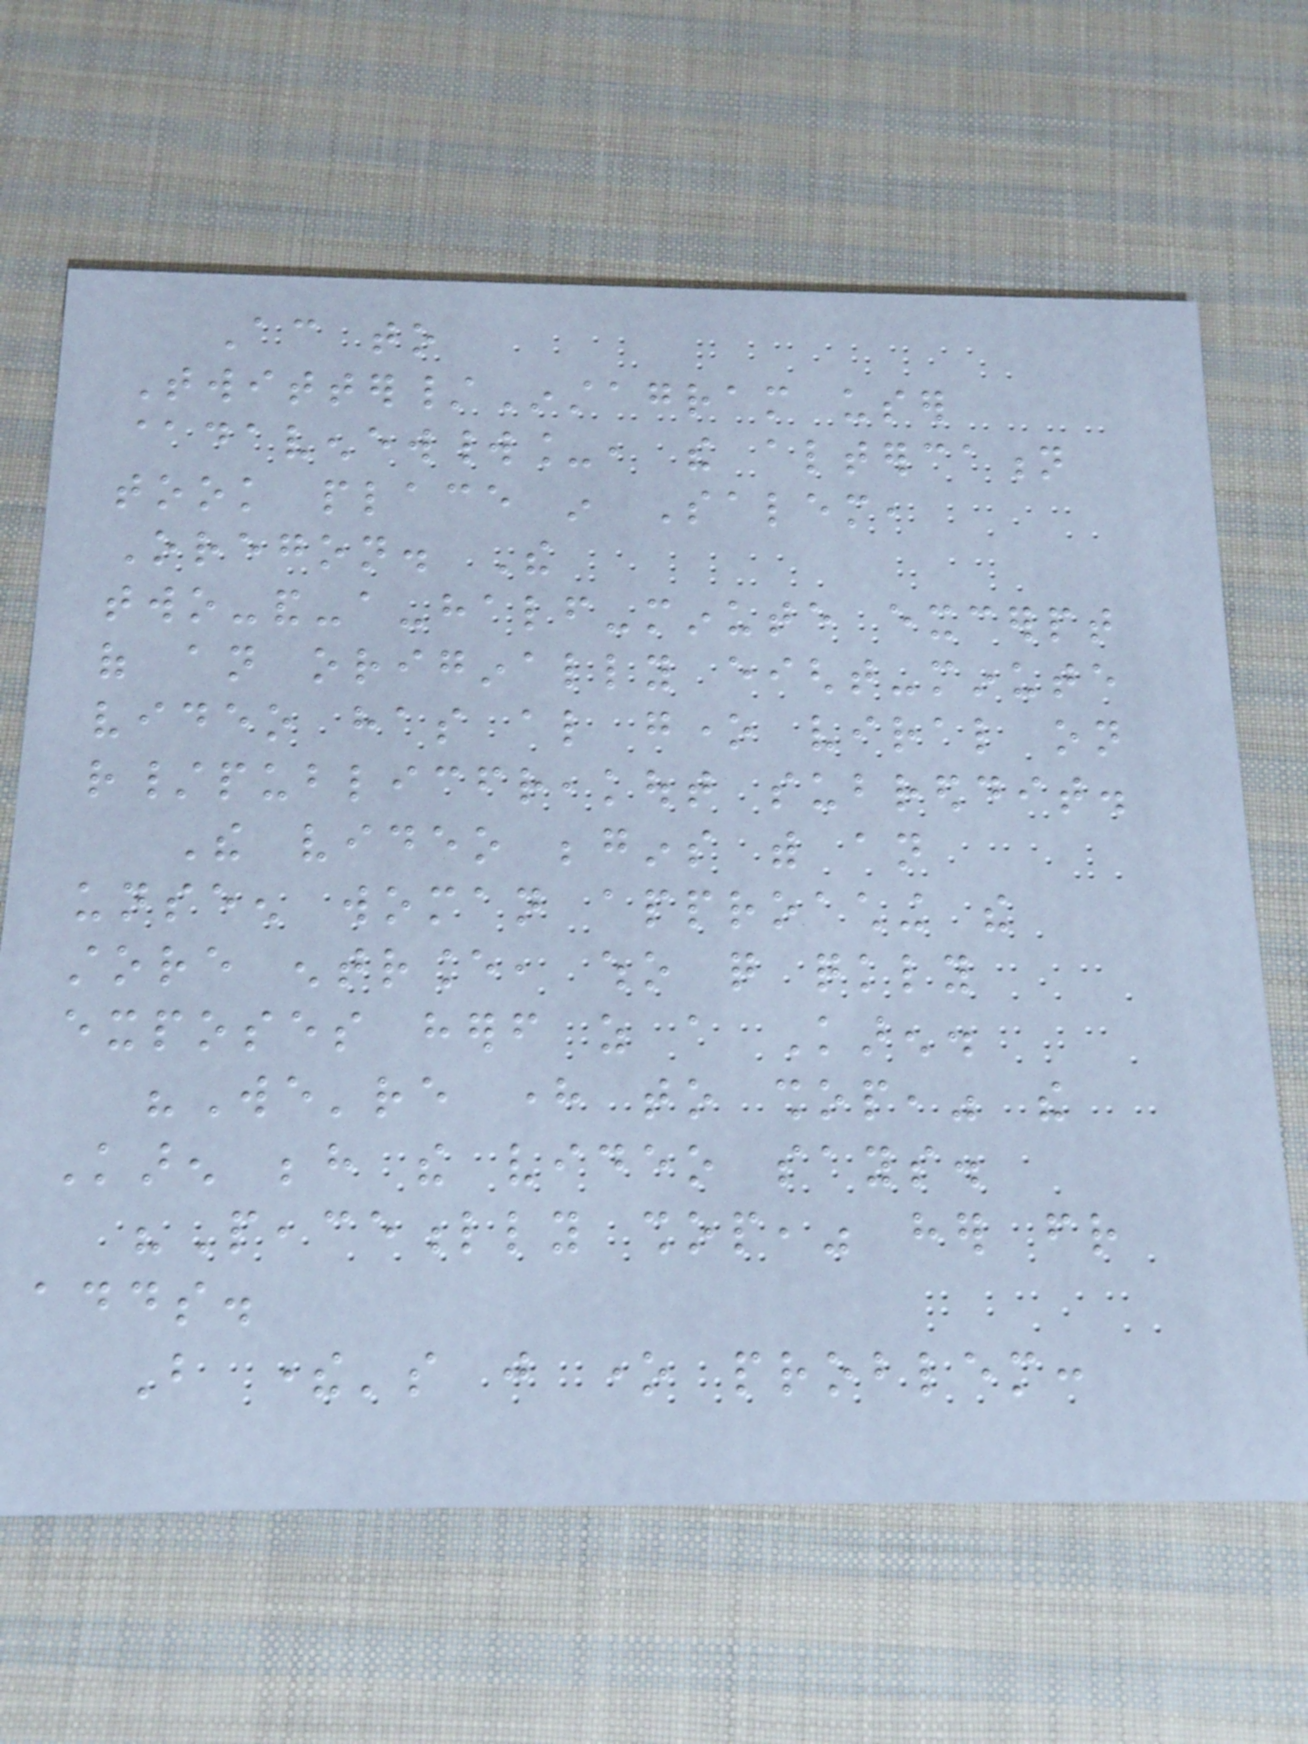According to
Twitter/Instagram user
@davenewworld_, the altercation
took place in Salem,
Oregon. The
two-and-a-half-minute excerpt
of an originally eight-minute
video has also gone viral on
r/publicfreakout subreddit.
The video begins with an
unseen woman approaching the
store entrance, who quite quickly
exposes herself as a Karen.
"We're here to shop," the
Karen behind the video says.
"Peacefully shop," her friend
adds.
But there's just one problem:
